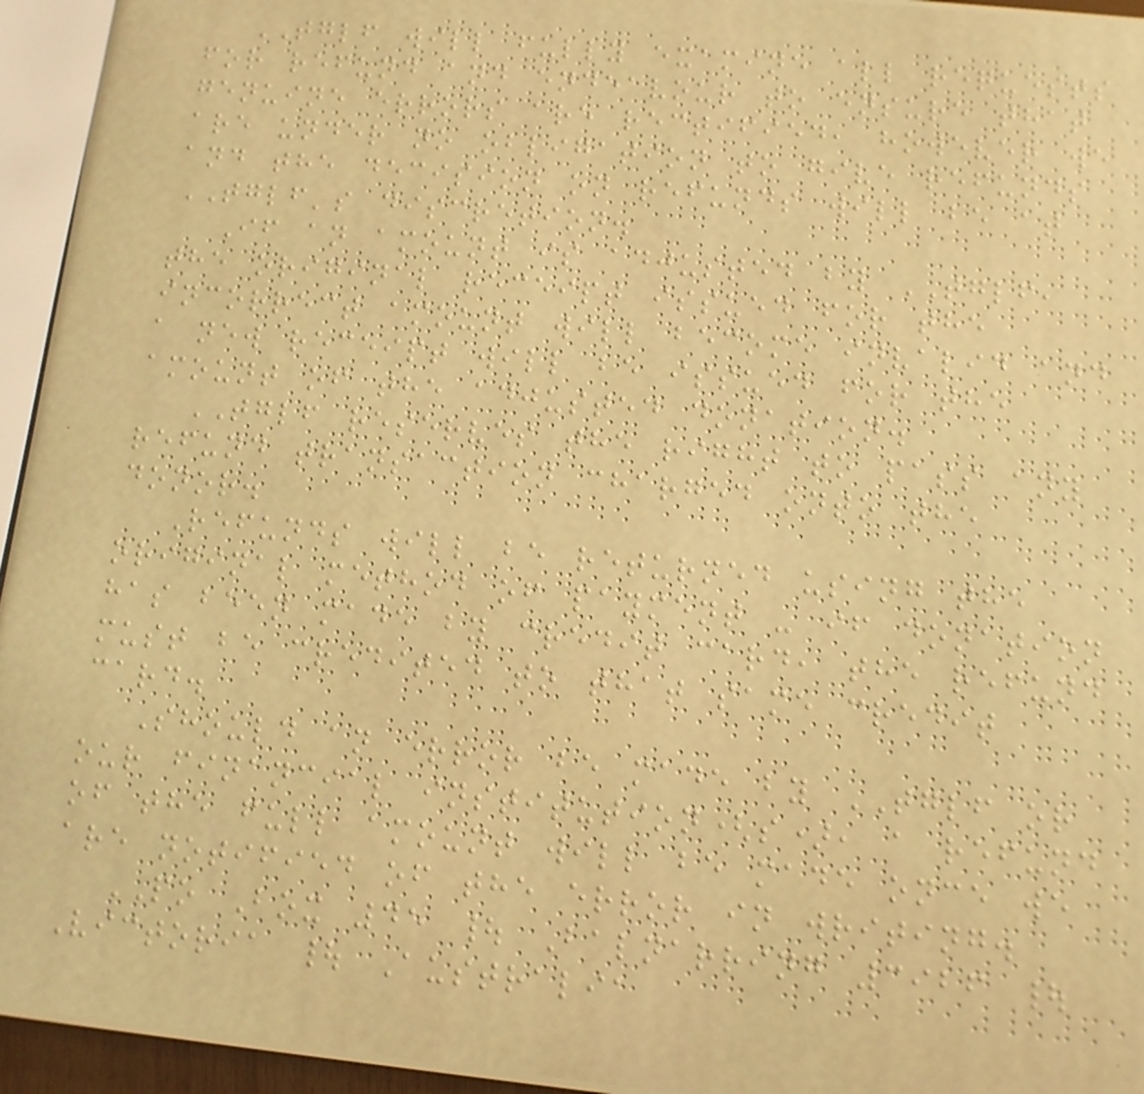TGLF will fully examine all requests
for refund and endeavour to ensure that
genuine errors are rectified, however we
are under no obligation to give refunds
and the decision on refunds will be at
TGLF's discretion.
If an amount is adjusted by TGLF,
the original receipt issued for the
incorrect amount will become invalid and
a new receipt will be issued for the
amount of the adjusted donation.
TGLF reserves the right to pass any
refund transaction charged onto the
donor.
Refunds will be returned using the
original method of payment - if donation
has been made by credit card, the refund
must be credited to that same credit
card.
Should an error be made by TGLF or
our financial institution(s), a refund
of the full amount will be made once we
are notified of the error in writing.
PO Box 45 | Balnarring 3926 |
Victoria | Australia
